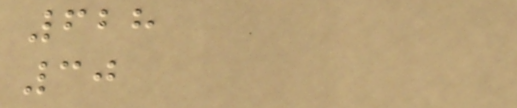628
30
